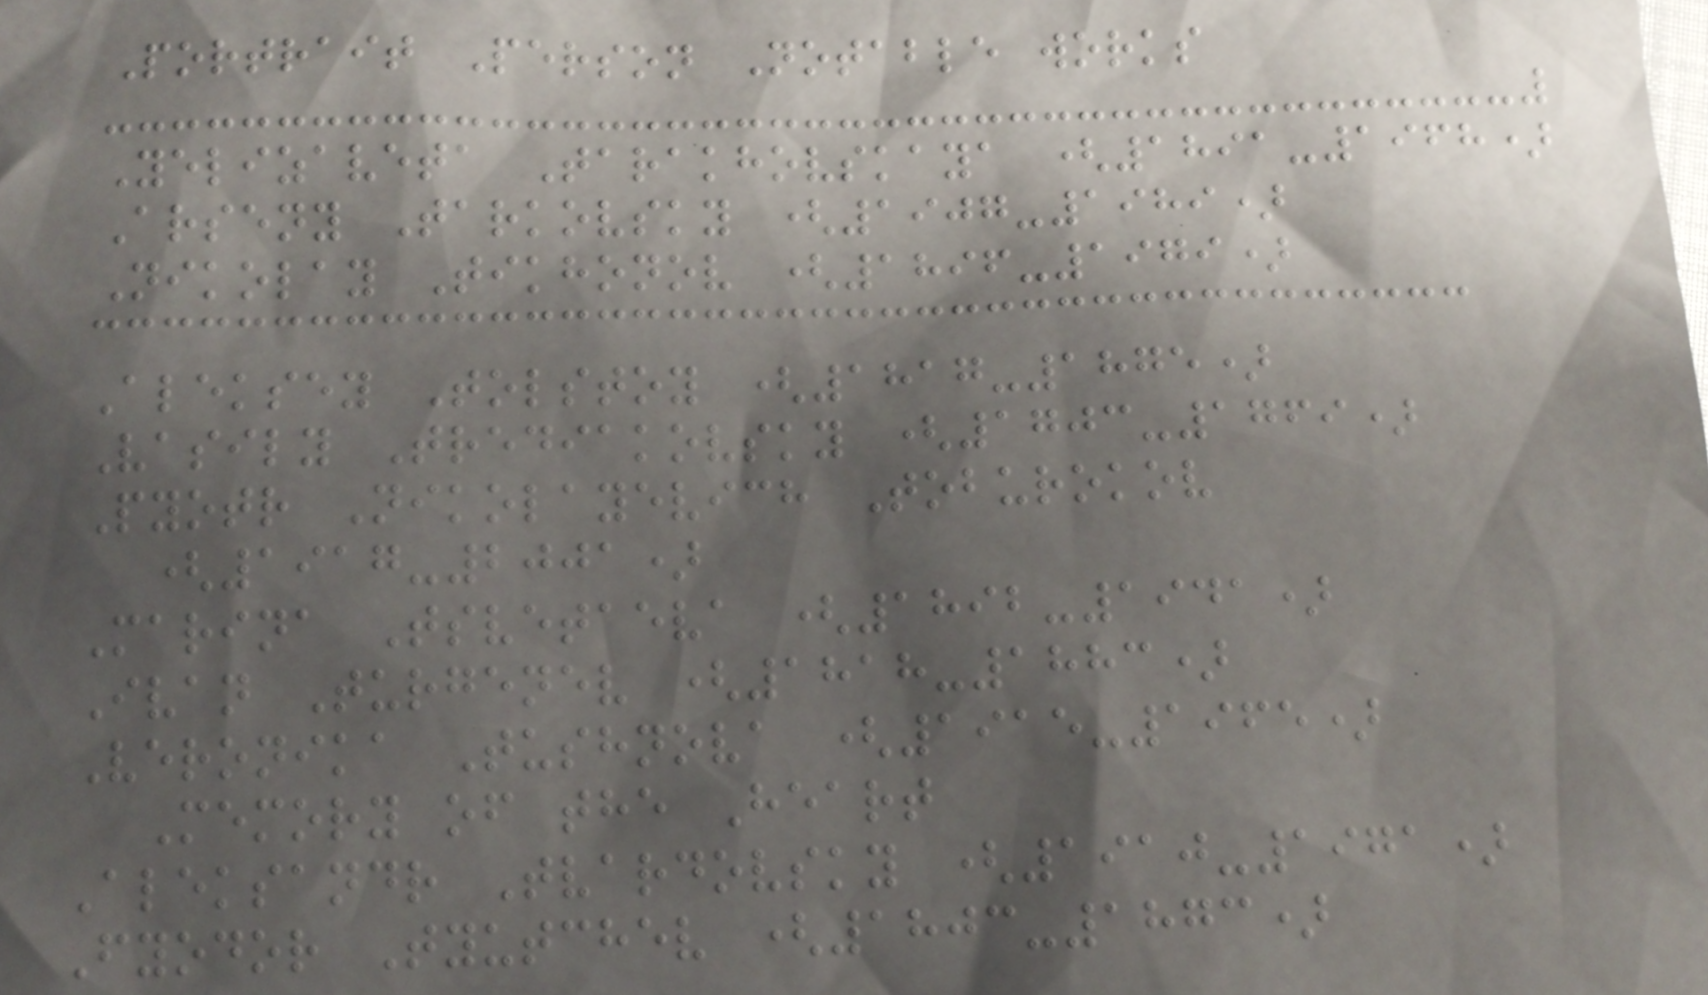Portrait Person Notable works
Yelizaveta Tarakhovskaya (1891-1968)
Arseny Tarkovsky (1907-1989)
Nikolay Tikhonov (1896-1979)
Aleksey Tolstoy (1817-1875)
Vasily Trediakovsky (1703-1769)
Pyotr Nikolayevich Toburokov
(1917-2001)
Marina Tsvetaeva (1892-1941)
Ivan Turgenev (1818-1883)
Veronika Tushnova (1915-1965)
Memory of the Heart
Aleksandr Tvardovsky (1910-1971)
Fyodor Tyutchev (1803-1873)
